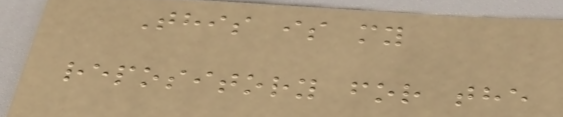This is my
repository for the
